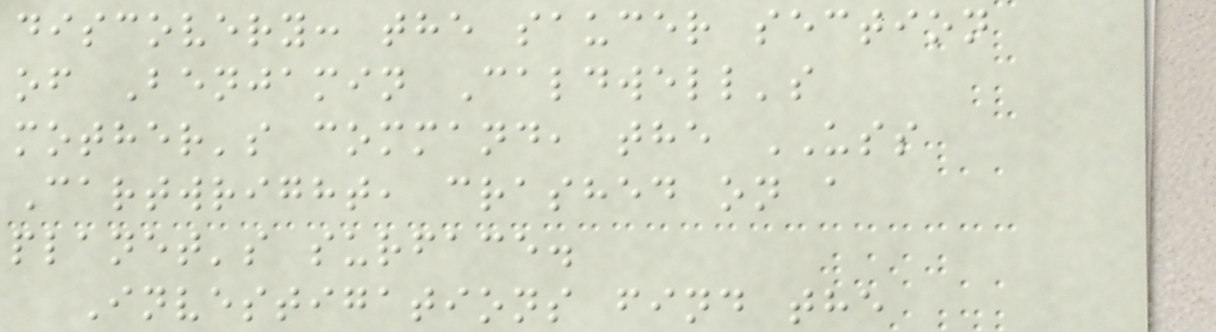discovery: the saucer section
of Benjamin Caldwell's
mother's command, the USS
Cartwright, crashed on a
planet's surface.
Investigations find the
